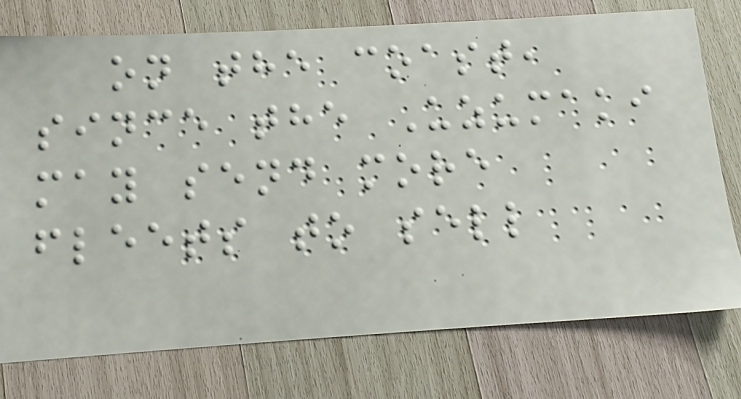on the coast,
since the Uzumaki
may send more
fleets to sell
